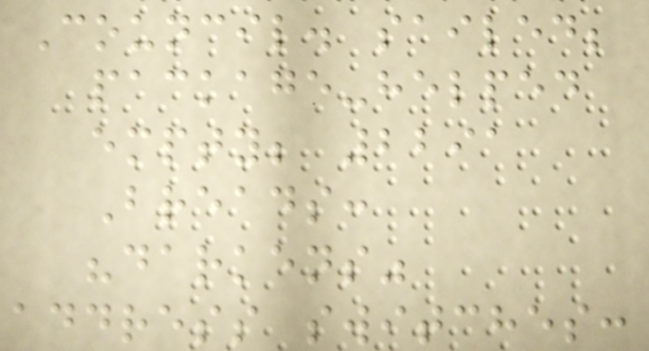Council. sailed;
package-helped
empty; 2291
Breads:
"darkens"
address switches:
